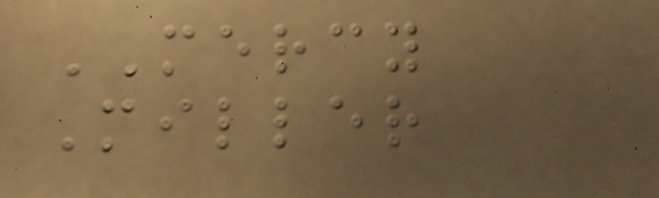MERCY
Miller
